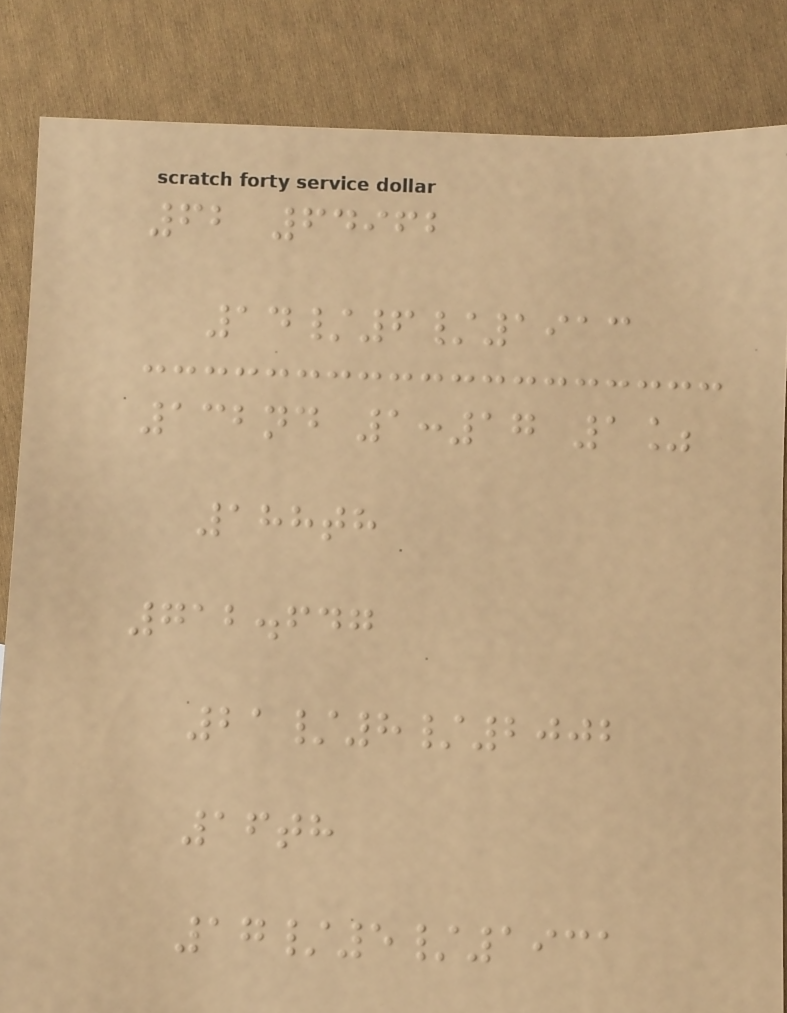62 64962
14/6/1913
132nd 1:17 1%
188th
712.647
21/8/2002
16th
17/5/1931
